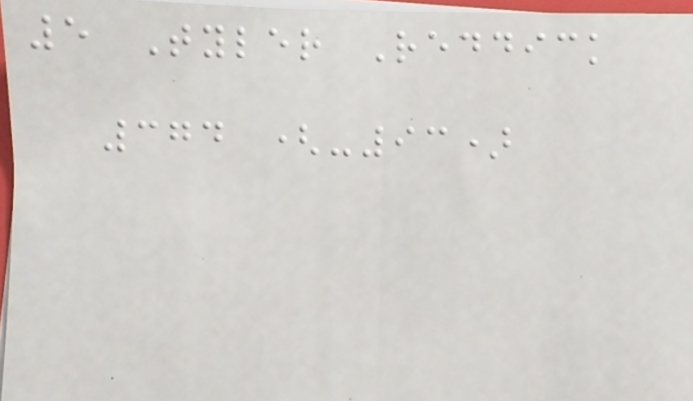5 Tyler Reddick
374 (-93)
